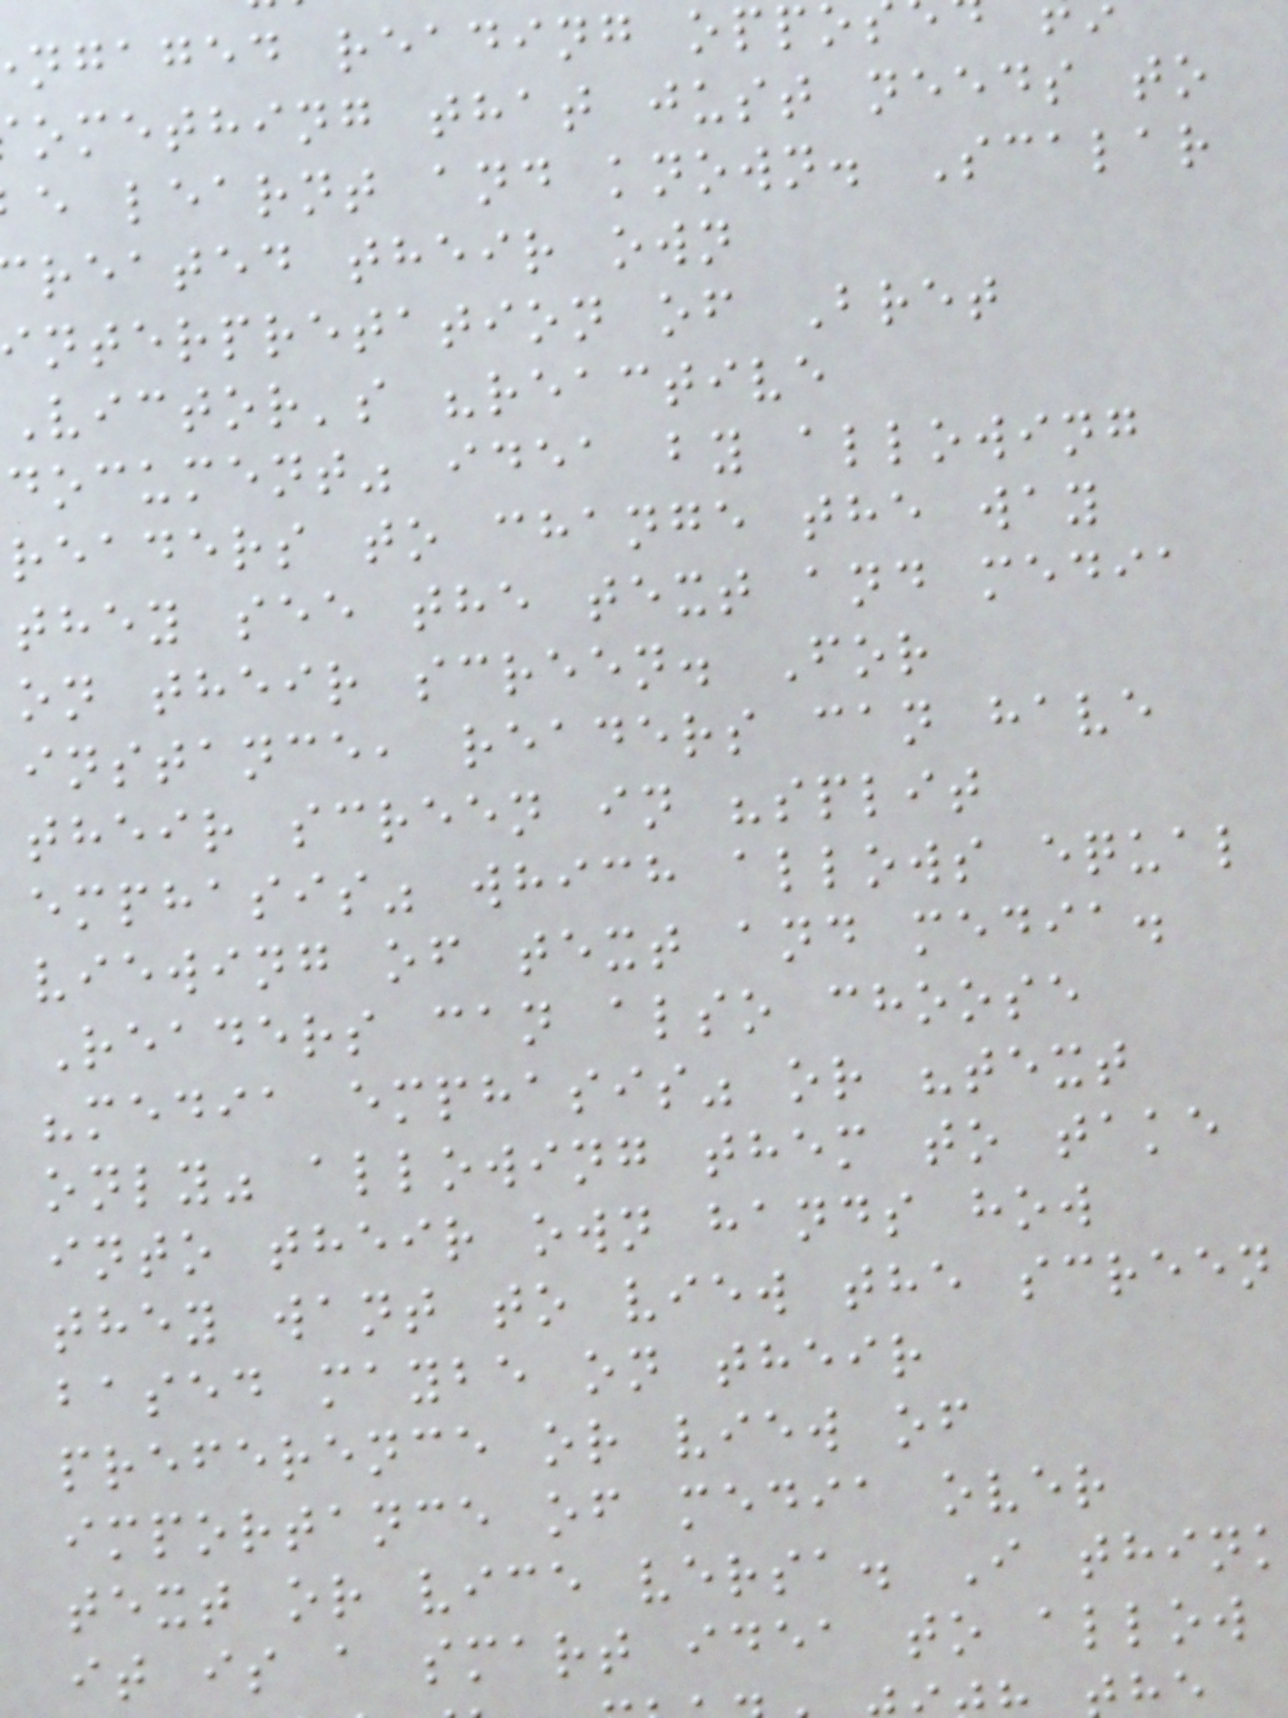ngaged reading opp
omething that just needs to
e learnt and known. Scalar
reated their own
nterpretation of Bret
Victor's "reactive
document" idea by allowing
readers to change the way
they see the text and media
on their screen. For
instance, readers can have
their screen in "split
emphasis" which allows equal
viewing of text and media.
Readers can also choose
"media emphasis" or "text
only" allowing them to take
into their own hands how
they want to view the screen
based maybe on their
preference or view of
importance of media over
text or vice versa. I think
it is a smart idea to allow
